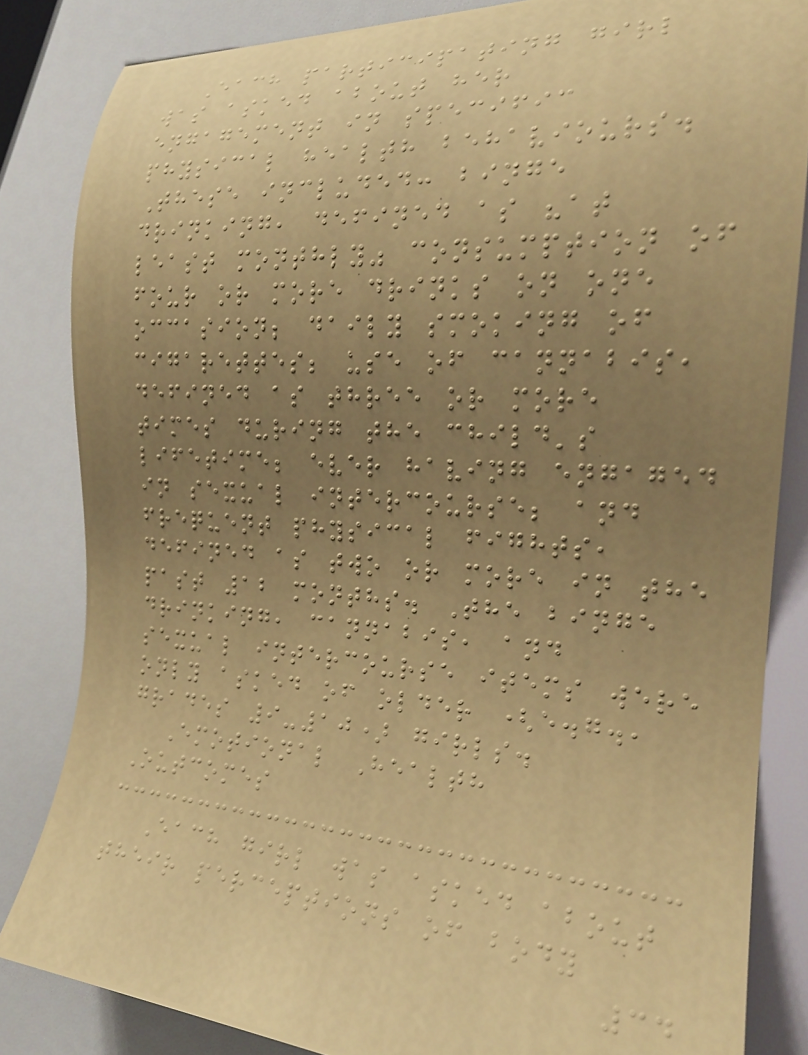Each participating girl
was asked about her
engagement in specific
physical health behaviours.
These included: binge
drinking, defined as "at
least monthly" consumption of
four or more drinks on one
occasion; daily smoking of
cigarettes; use of cannabis,
defined as three or more
times during the child's
lifetime; ever having engaged
in sexual intercourse; and
frequent physical fights,
defined as two or more in the
past 12 months. The binge
drinking, cannabis, and
sexual intercourse items were
only asked of older (e.g.,
grades 9-10) girls.
Emotional Health
Outcomes
Each girl was asked about
their perceptions of body
34
